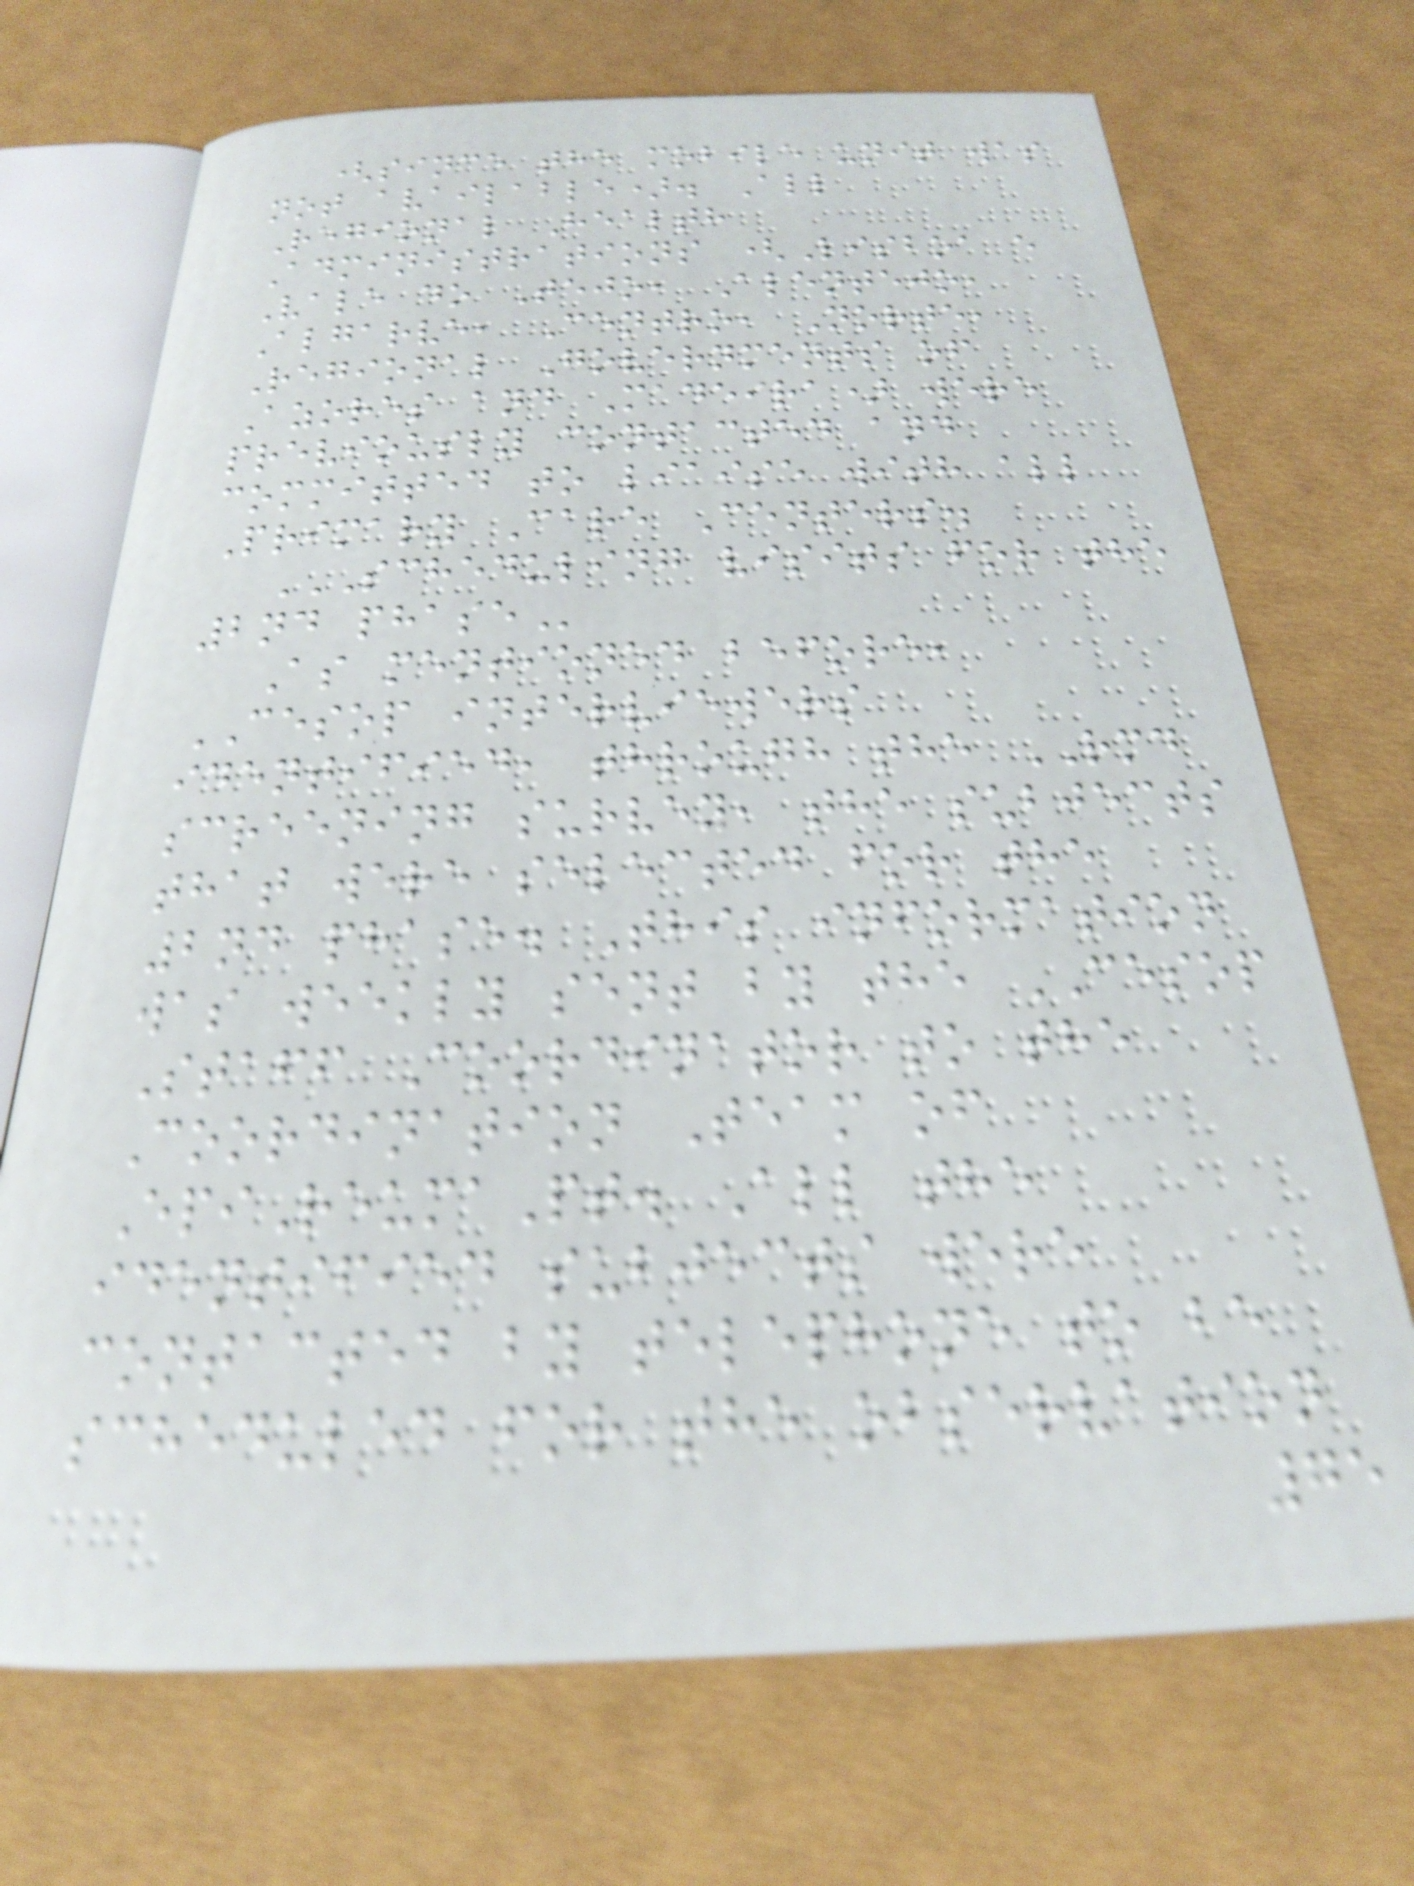(since the mobile unit was
not available). All
Regional Health
Administrations (Lisboa e
Vale do Tejo, Alentejo,
Algarve, Centro, Norte,
Regional Governments of
Azores and Madeira) were
previously contacted and
committed to liaise with all
Primary Care Centers.
SCHEDULING VISITS FOR THE
2ND PHASE
As mentioned before,
CESOP interviewers
identified, through the RMD
screening survey, the subjects
that were selected for the
2nd phase. This information
was weekly sent by the CESOP
Staff Coordinator to the
Coordination Team of
EpiReumaPt. All the
identified subjects were
contacted by telephone to be
scheduled for the observation
75
